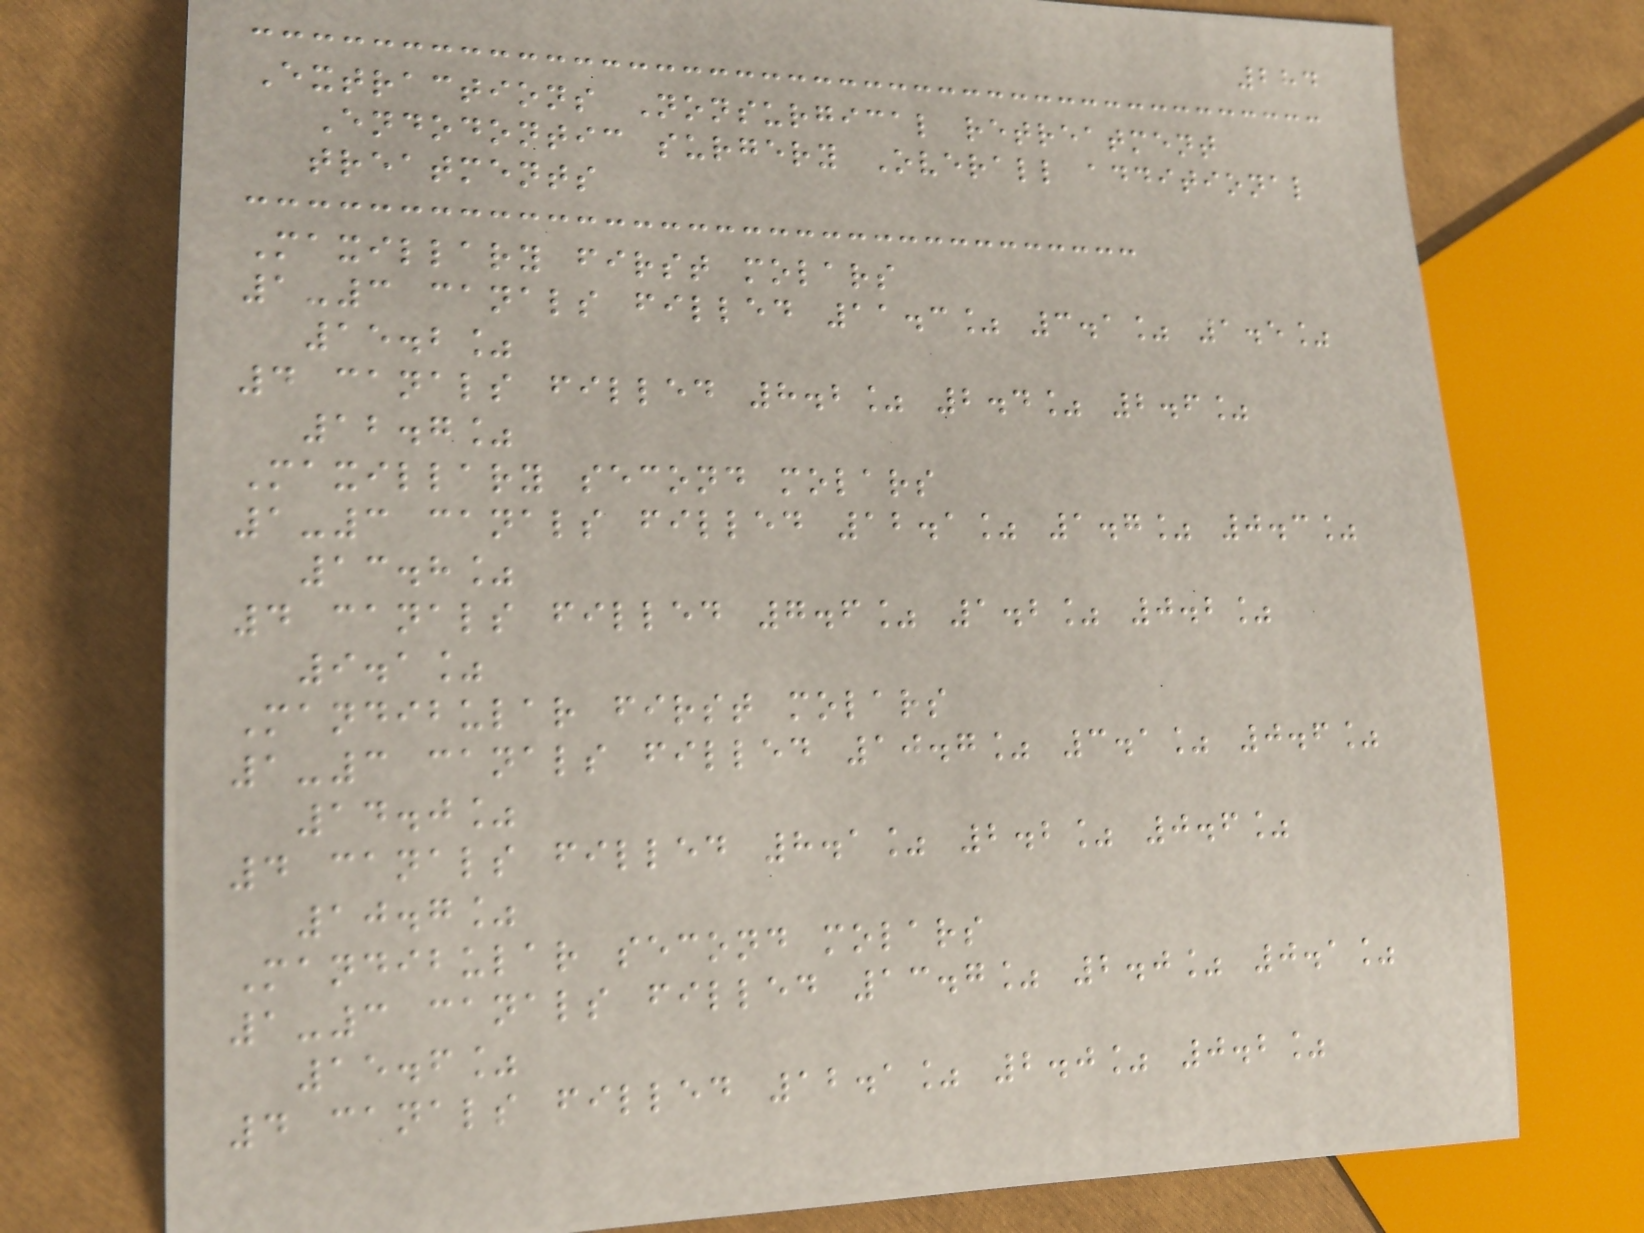284
Extractions Nonsurgical retreatment
Endodontic surgery Overall additional
treatments
Maxillary first molars
1-3 canals filled 11.3% 3.1% 1.5%
15.2%
4 canals filled 8.2% 2.4% 2.6%
12.7%
Maxillary second molars
1-3 canals filled 12.1% 1.7% 0.3%
13.8%
4 canals filled 7.6% 1.2% 0.2%
9.1%
Mandibular first molars
1-3 canals filled 10.7% 3.1% 0.6%
14.0%
4 canals filled 8.1% 2.2% 0.6%
10.7%
Mandibular second molars
1-3 canals filled 13.7% 2.0% 0.1%
15.6%
4 canals filled 12.1% 2.0% 0.2%
